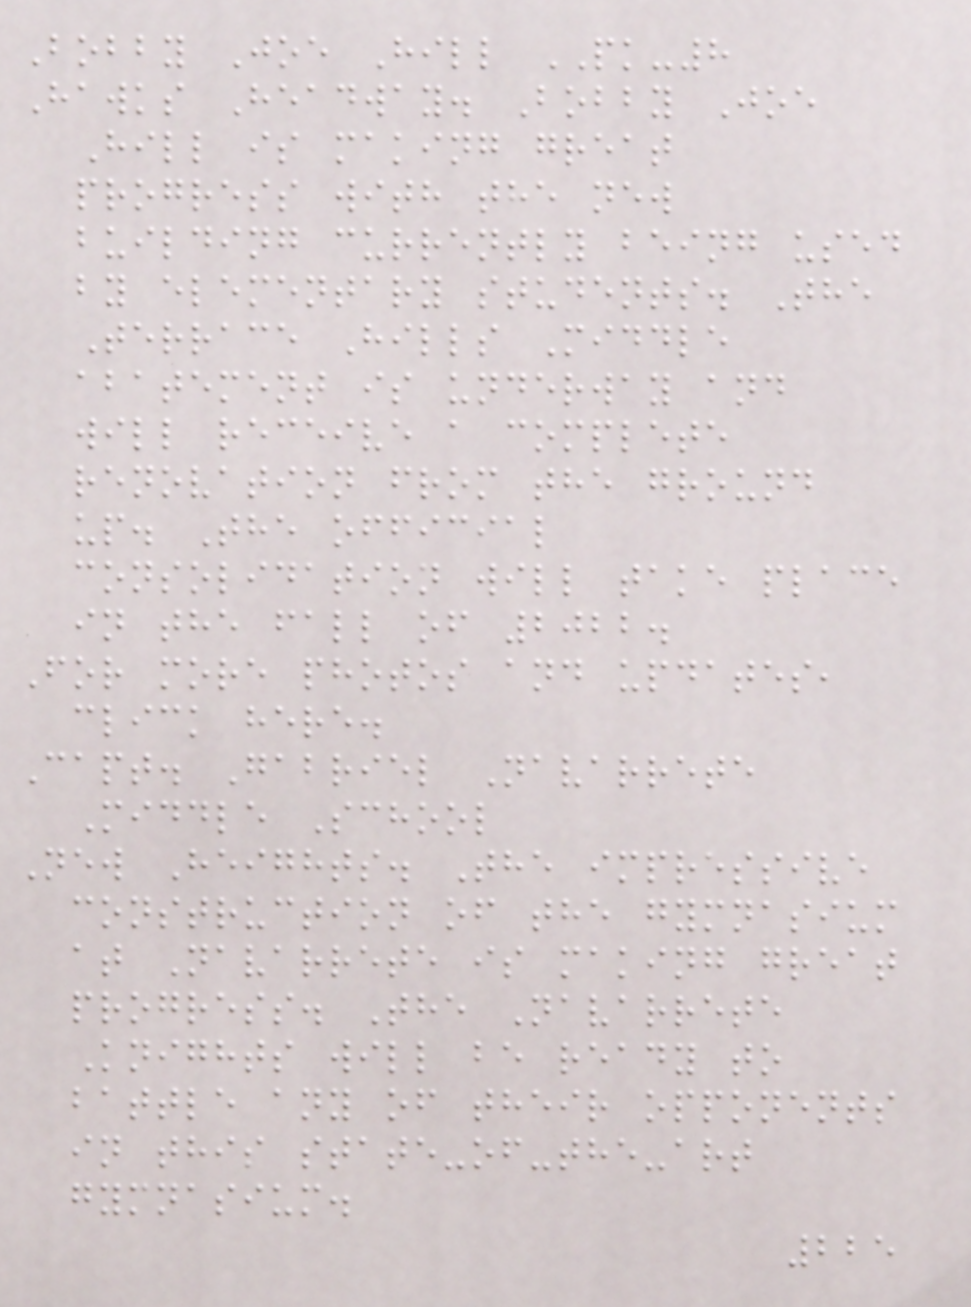Bobby Joe Hill PK-8
Hawks Headway. Bobby Joe
Hill is making great
progress with the new
building currently being used
by elementary students. The
Terrace Hills Middle
abatement is underway and
will receive a complete
renovation from the ground
up. The official
consolidation will take place
in the fall of 2022.
For more photos and updates,
click here.
Capt. Gabriel Navarrete
Middle School
New Heights. The impressive
construction of the gymnasium
at Navarrete is making great
progress. The Navarrete
Knights will be ready to
battle any of their opponents
in this state-of-the-art
gymnasium.
225
